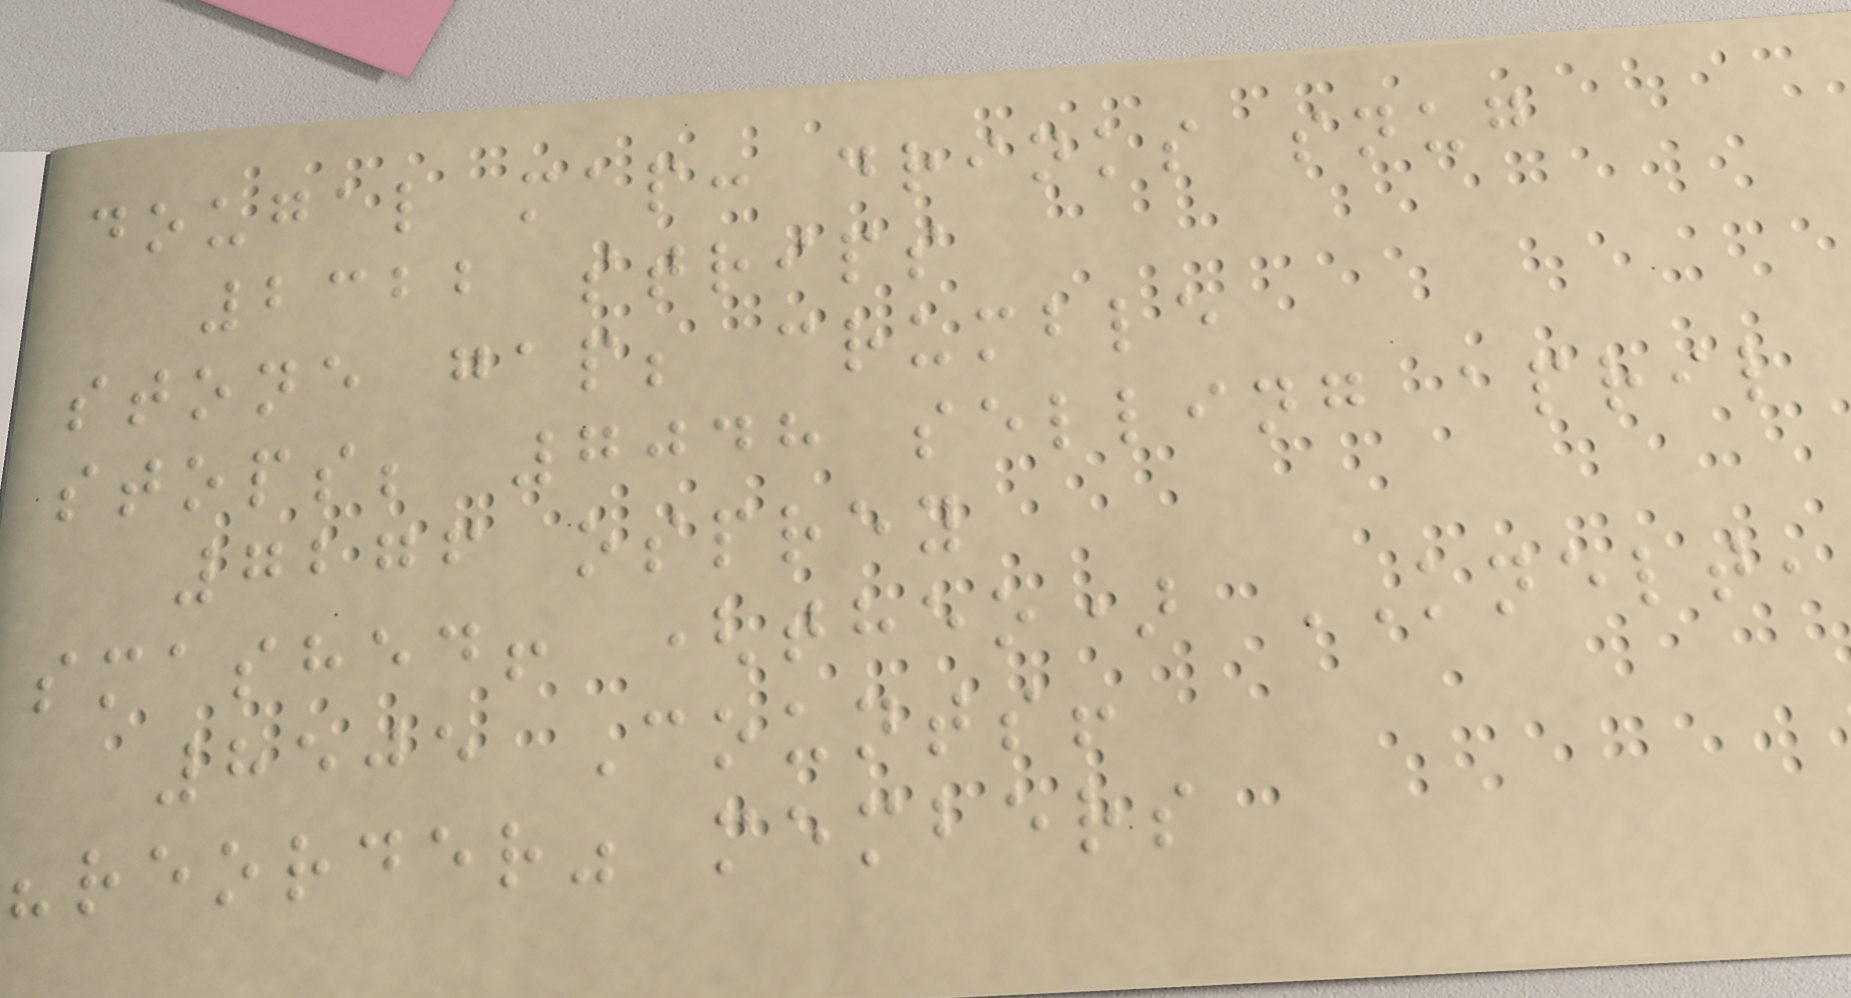dougal map: drinks snug
2322 strips
stone gap; crumble
stops; 7048 selling april
7276 osprey
smashed! (theo) KNELT,
8505 Counts!
"reorder" members
